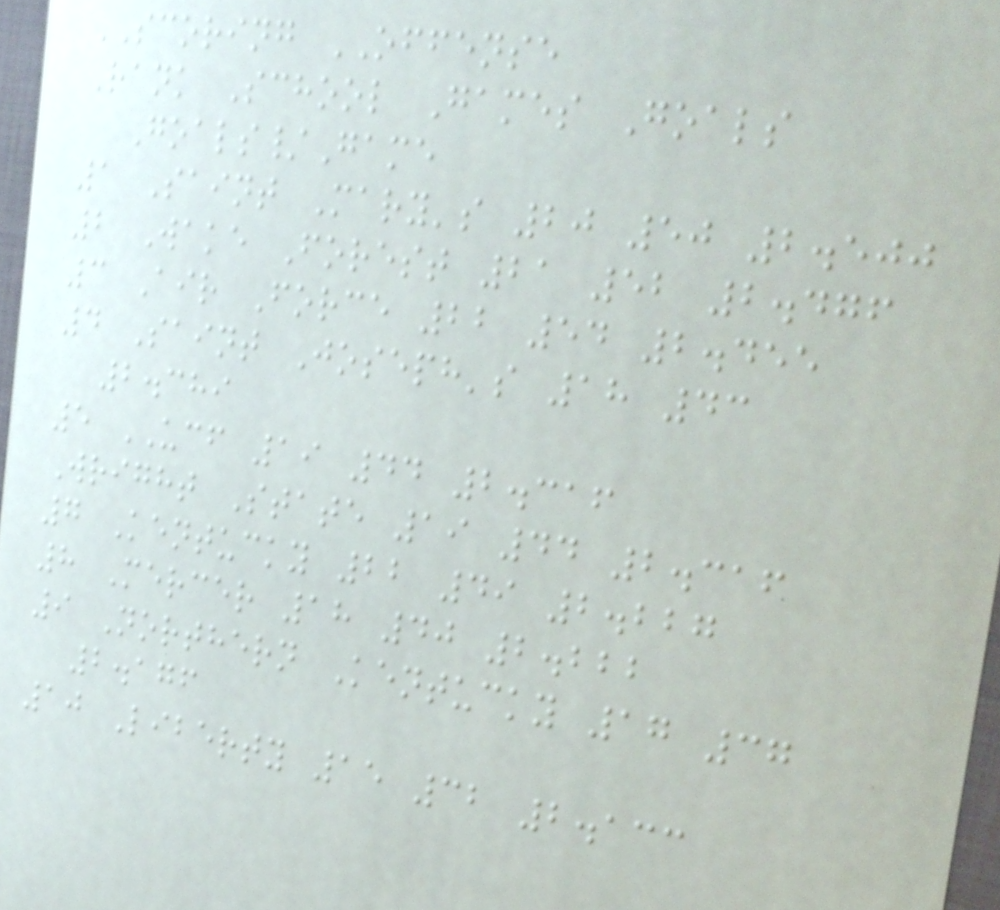SCORING OFFENSE
Rank School Games Goals
Goals/Game
1 Saint Mary's 20 50 2.500
2 Wake Forest 21 52 2.476
3 Air Force 22 54 2.455
4 Saint Joseph's 18 43
2.389
5 UCF 19 44 2.316
Wright State 19 44 2.316
7 Kentucky 22 49 2.227
8 Mercer 18 40 2.222
9 Northern Kentucky 17 37
2.176
10 Liberty 15 32 2.133
